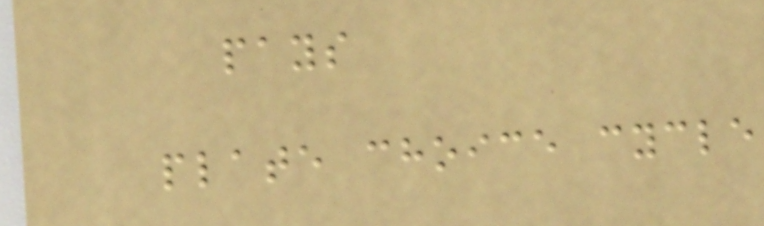pays
plate choice cycle
